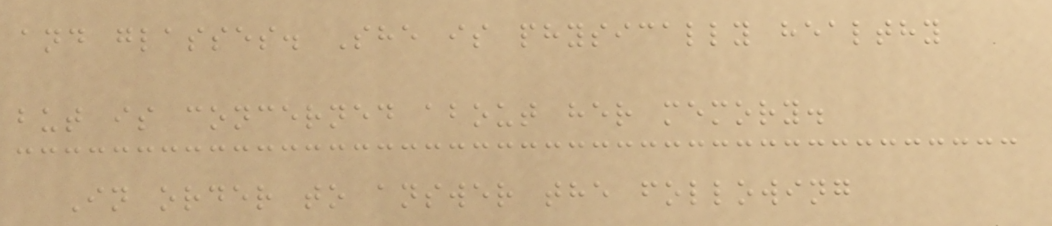and glasses. She is physically healthy
but is concerned about her memory.
In order to answer the following
